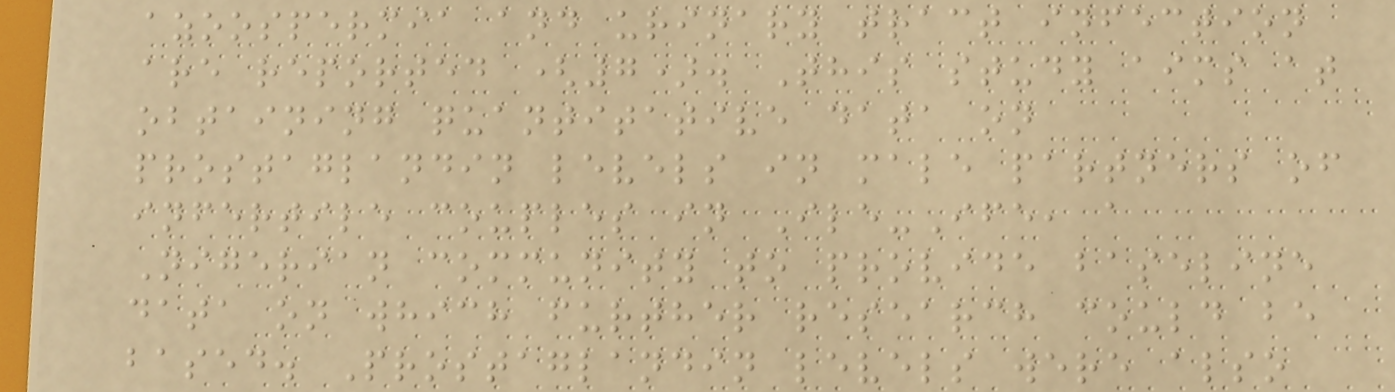azoospermia and urinary tract infection
are reported (7). This study aims at
obtaining quantitative data on
prostaglandin levels in male partners of
infertile couples in Ile-Ife, a
Nigerian community to provide baseline
data on which further research could be
based. Prostaglandin levels were also
